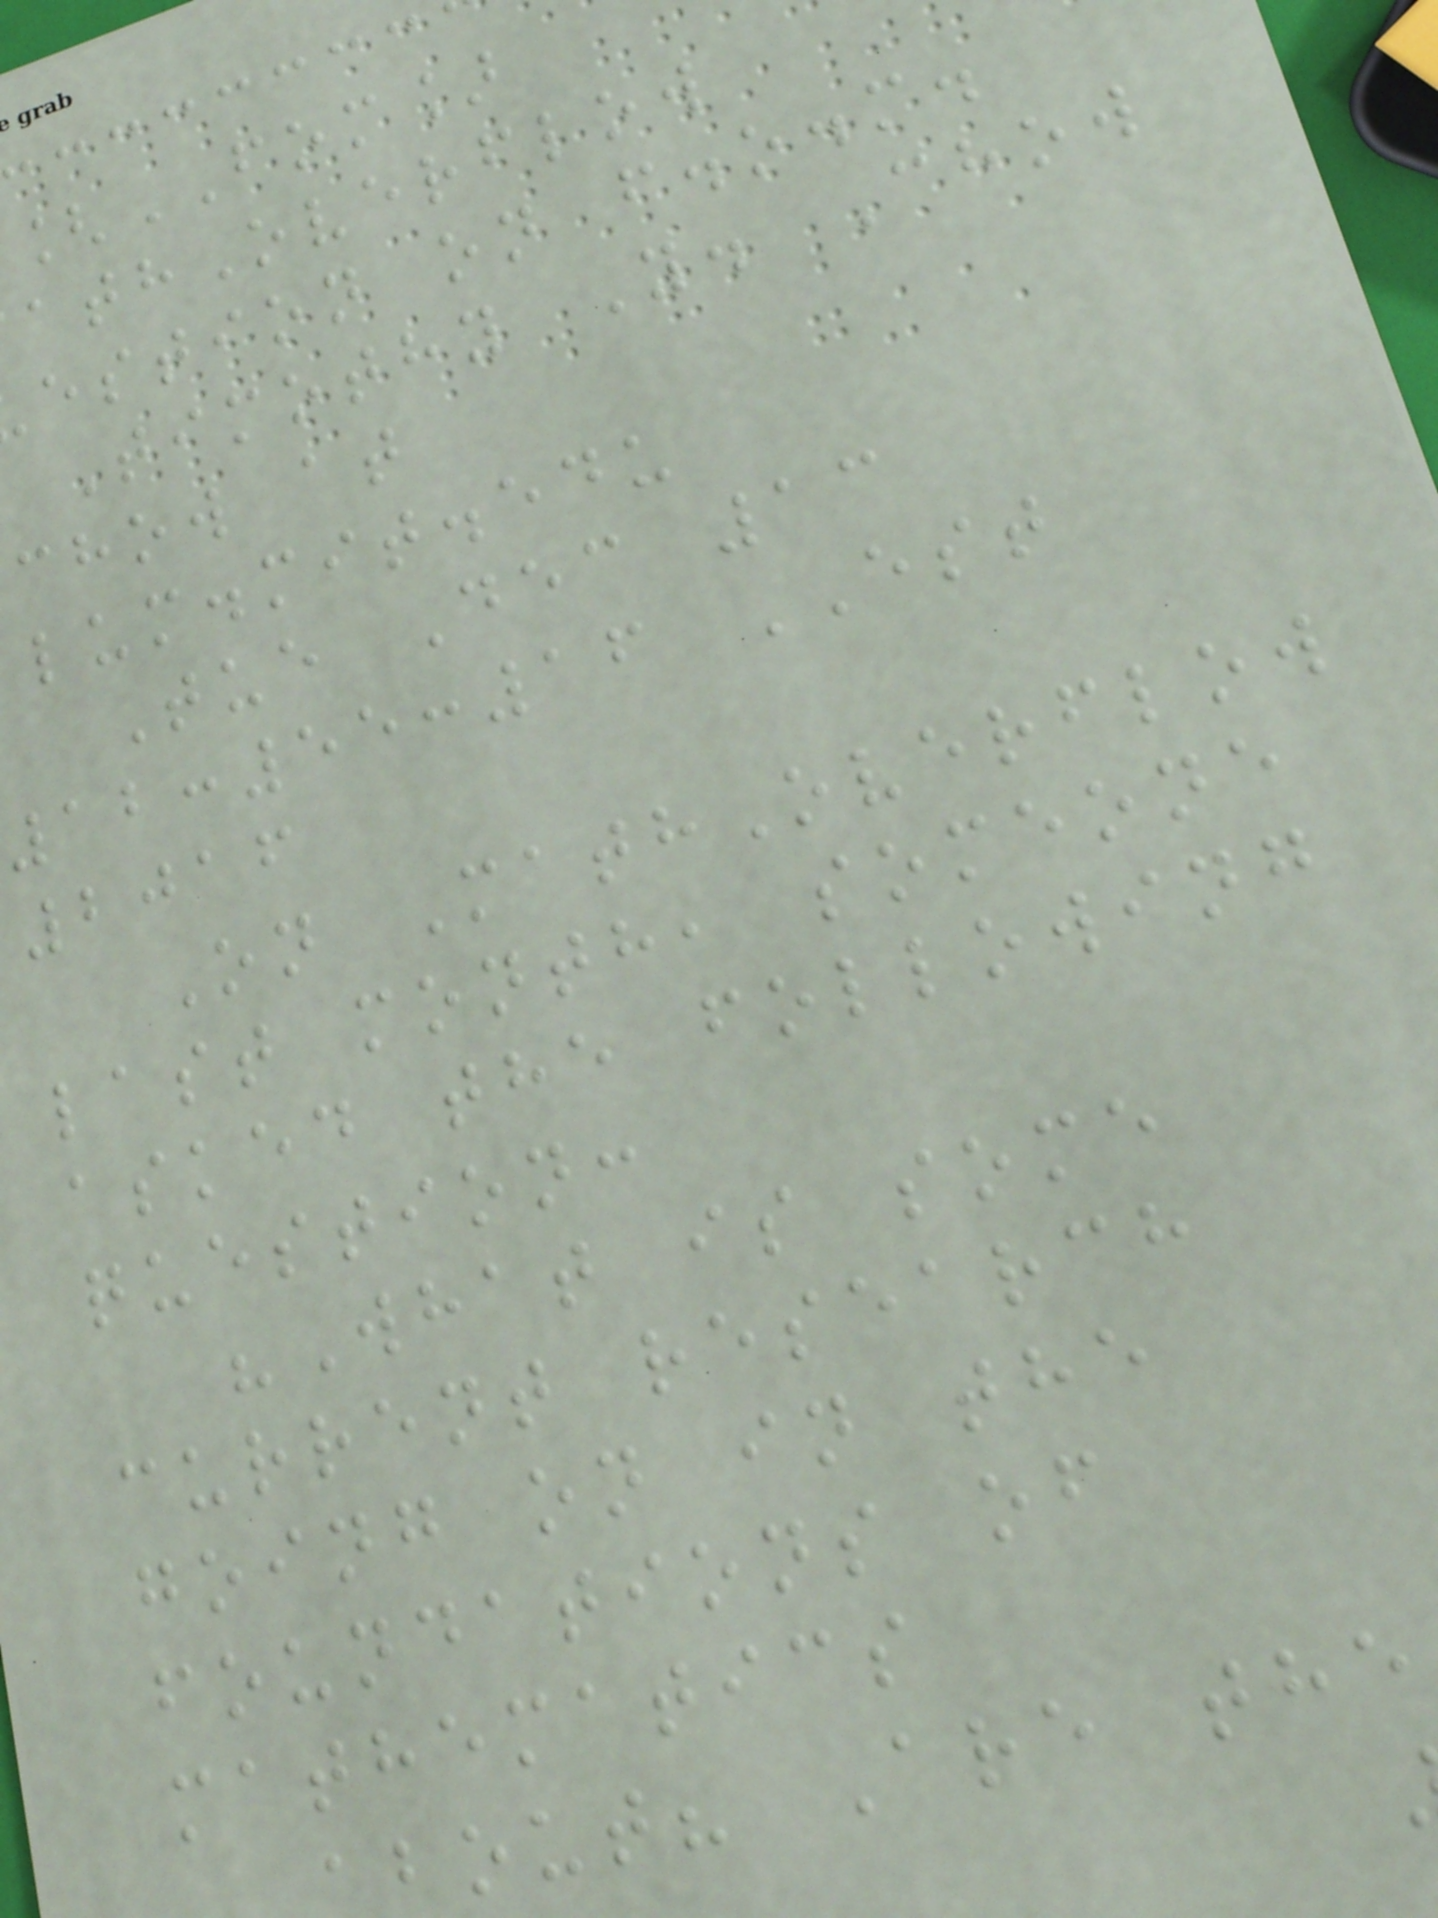[FOM]
athOverflow
estion on f.o.m.
Timothy Y. Chow
chow at
lum.mit.edu
Tue Dec 13
12:55:16 EST
2016
On MathOverflow
last month, someone
asked the following
question:
"What is some
current research
going on in the
foundations of
mathematics
bout? Are the
